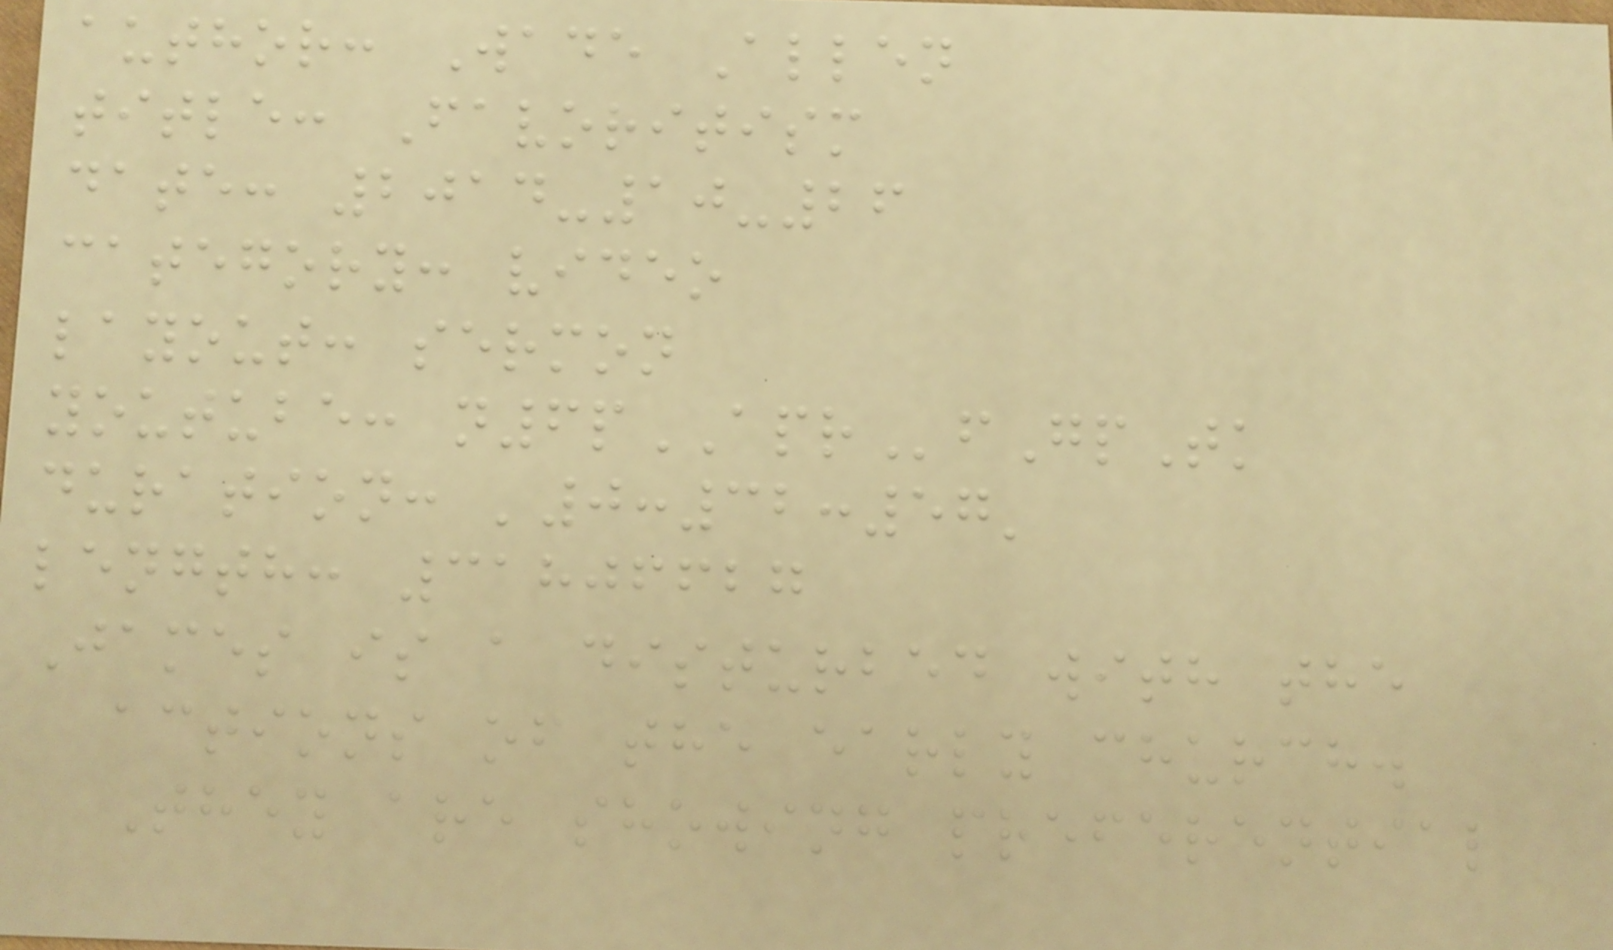author: Wade Allen
title: Favoritism
date: 2014-10-26
category: video
layout: sermon
youtube: n6pAPRfGpTk
duration: '0:32:57'
length: 31806627
James is a disturbed with the
actions of the early church.
They are showing preferential
